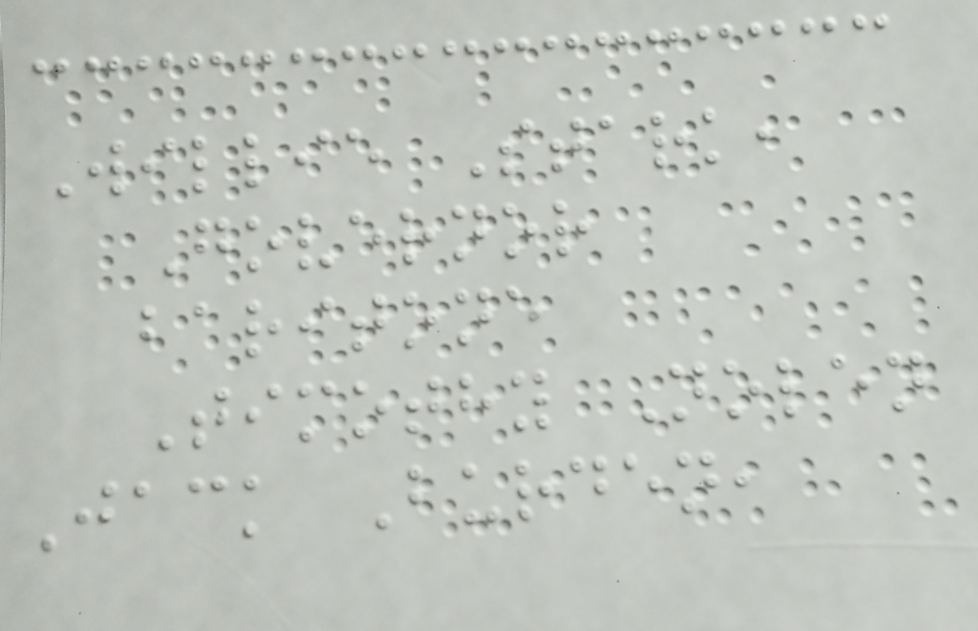Willie Stark,
Governor
baritone
Timothy Nolen
Jack Burden,
